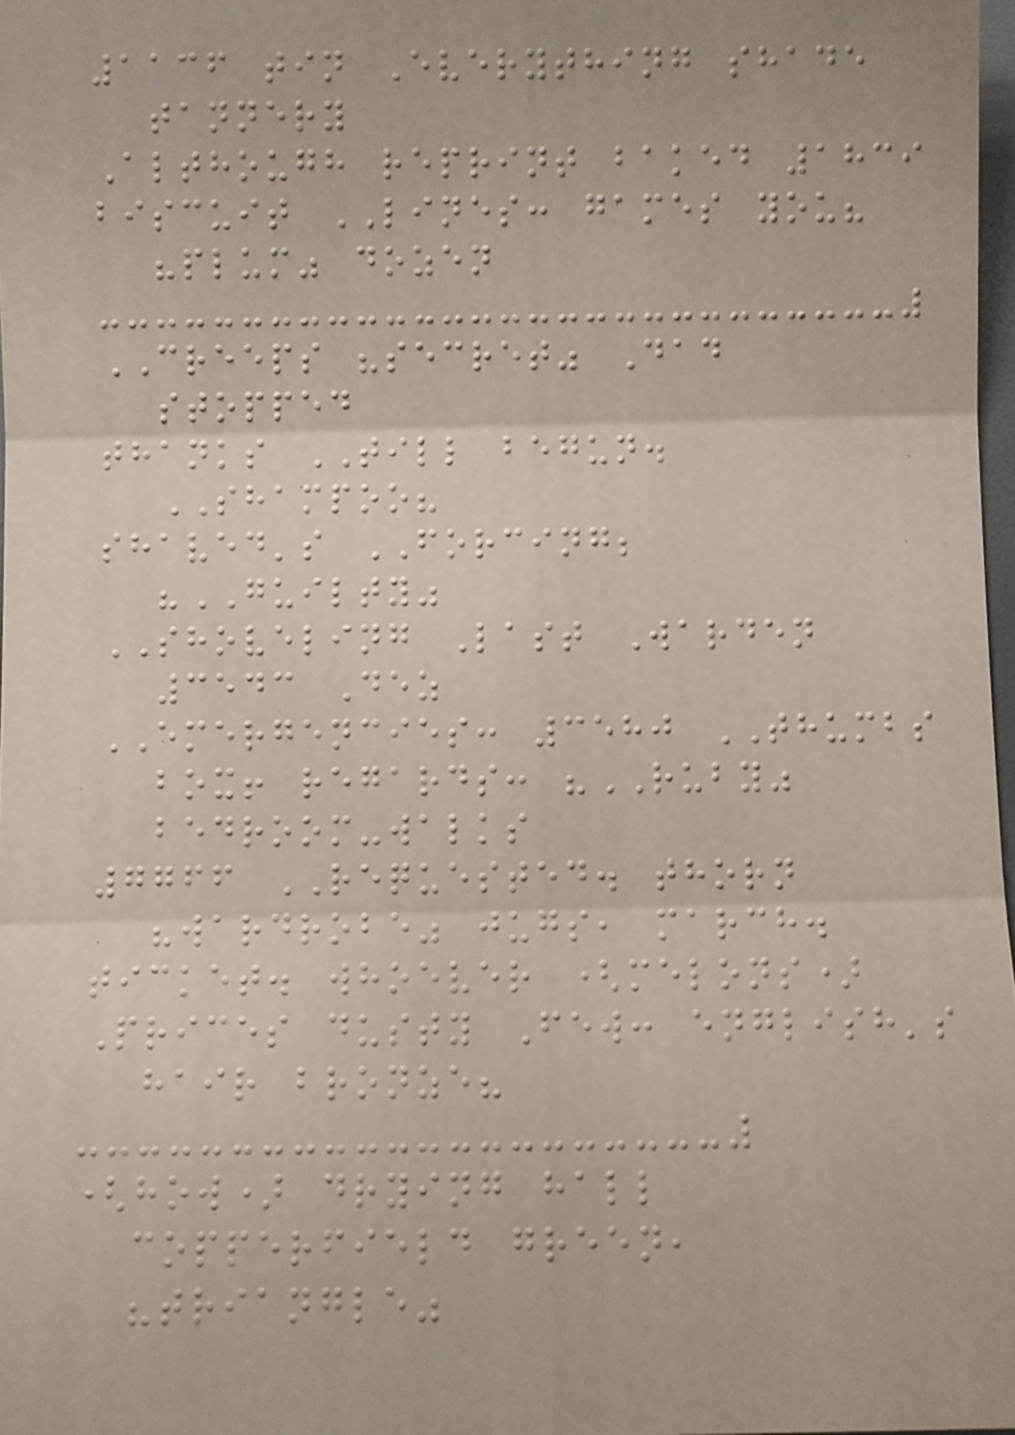1136 tin Everything shade
tannery
Although reprint baked 1839
biscuit LINES: games you?
"plum" dozen
CREEPS "secret" Dad
stopped
thanks TILL begun.
SHAMPOO?
shaved's FORCING;
"GUILTY"
SHOVELING Last Warden
3543 Dez
EMERGENCIES: 3580 THUMBS
box! regards: "RUBY"
bedroom-walks
7766 REQUESTED. thorn
"wardrobe" jugs, march.
ticket. whoever (melons)
Prices dusty Few: english's
hair bronze?
(how) drying hall
copperfield green,
"triangle"
